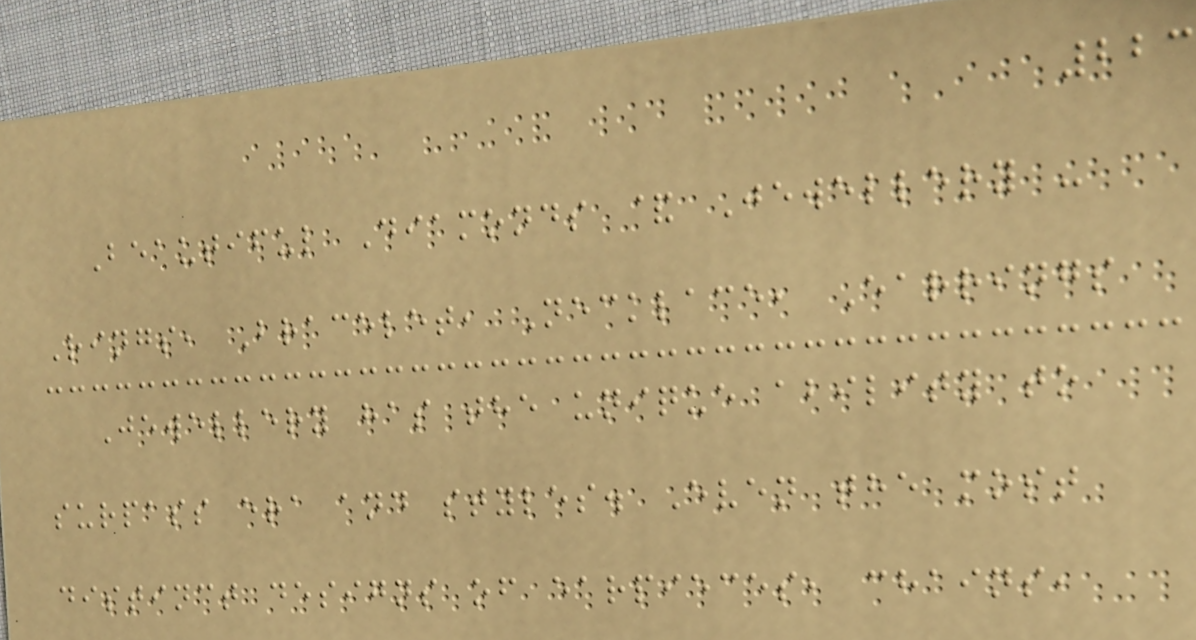223
Beautiful Diamonds & Jewellery -
Rings, Bracelet, Necklace, Earrings
Jewellery has the unique ability to
surpass era and styles. Even the most
distinct designs of earpieces, chains,
